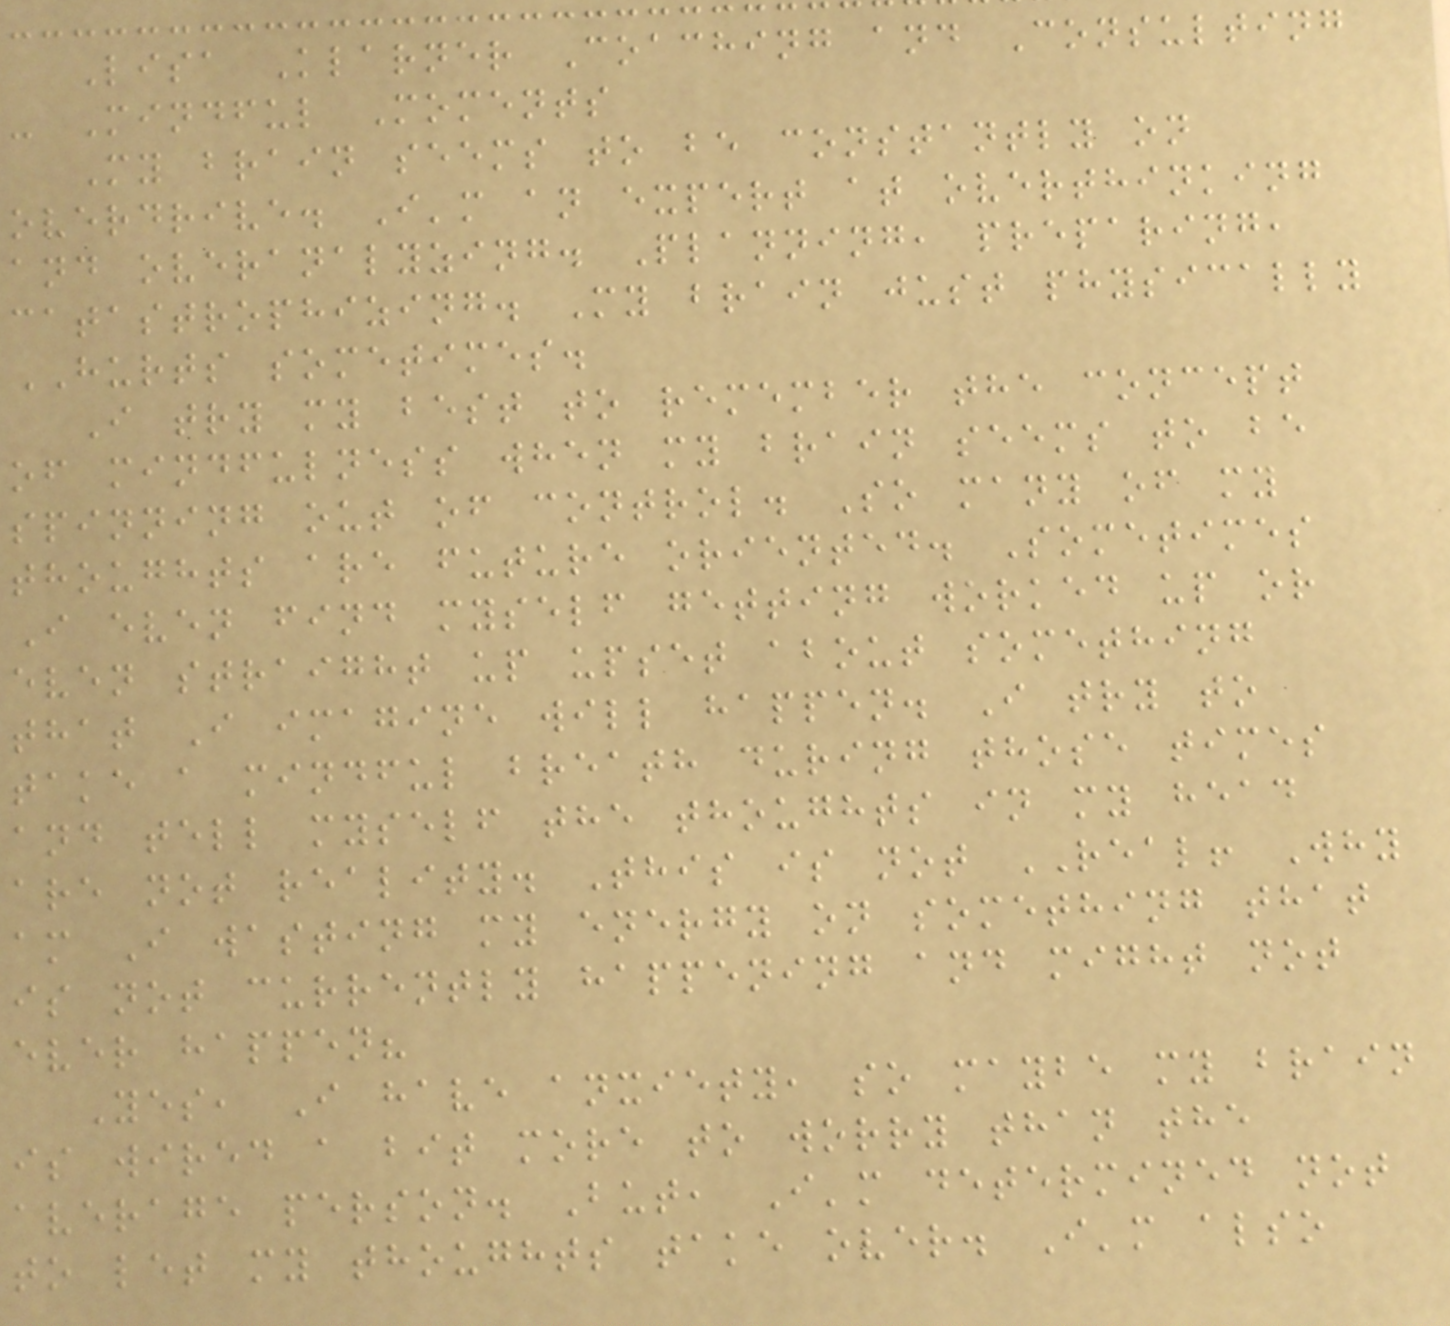Lisa Klarner Coaching and Consulting
- Mindful Moments
My brain seems to be constantly on
overdrive. I'm an expert at overthinking
and overanalyzing. Planning, preparing,
catastrophizing. My brain just physically
HURTS sometimes.
I try my best to remember the concept
of mindfulness when my brain seems to be
spinning out of control. So many of my
thoughts are future oriented. Sometimes
I even find myself getting worked up or
even straight up upset about something
that I imagine will happen. I try to
take a mindful breath during those times
and tell myself the thoughts in my head
are not reality. This is not REAL! Why
am I wasting my energy on something that
is not currently happening and might not
ever happen?
Yes, I have anxiety, so maybe my brain
is wired a bit more to worry than the
average person. But, I'm determined not
to let my thoughts take over. I'm also
